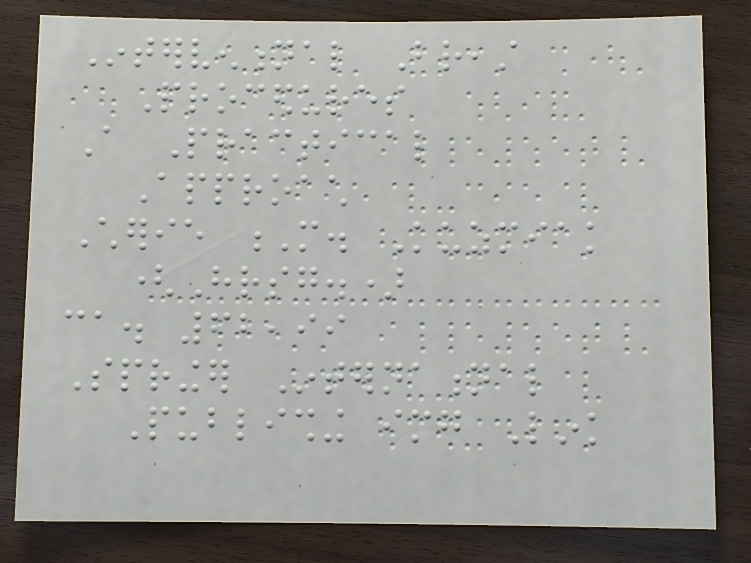Interventional Breast
Procedures
A Practical
Approach
Cherie M. Kuzmiak
(Hrsg.)
ca. 62,99
Springer International
Publishing img Link
